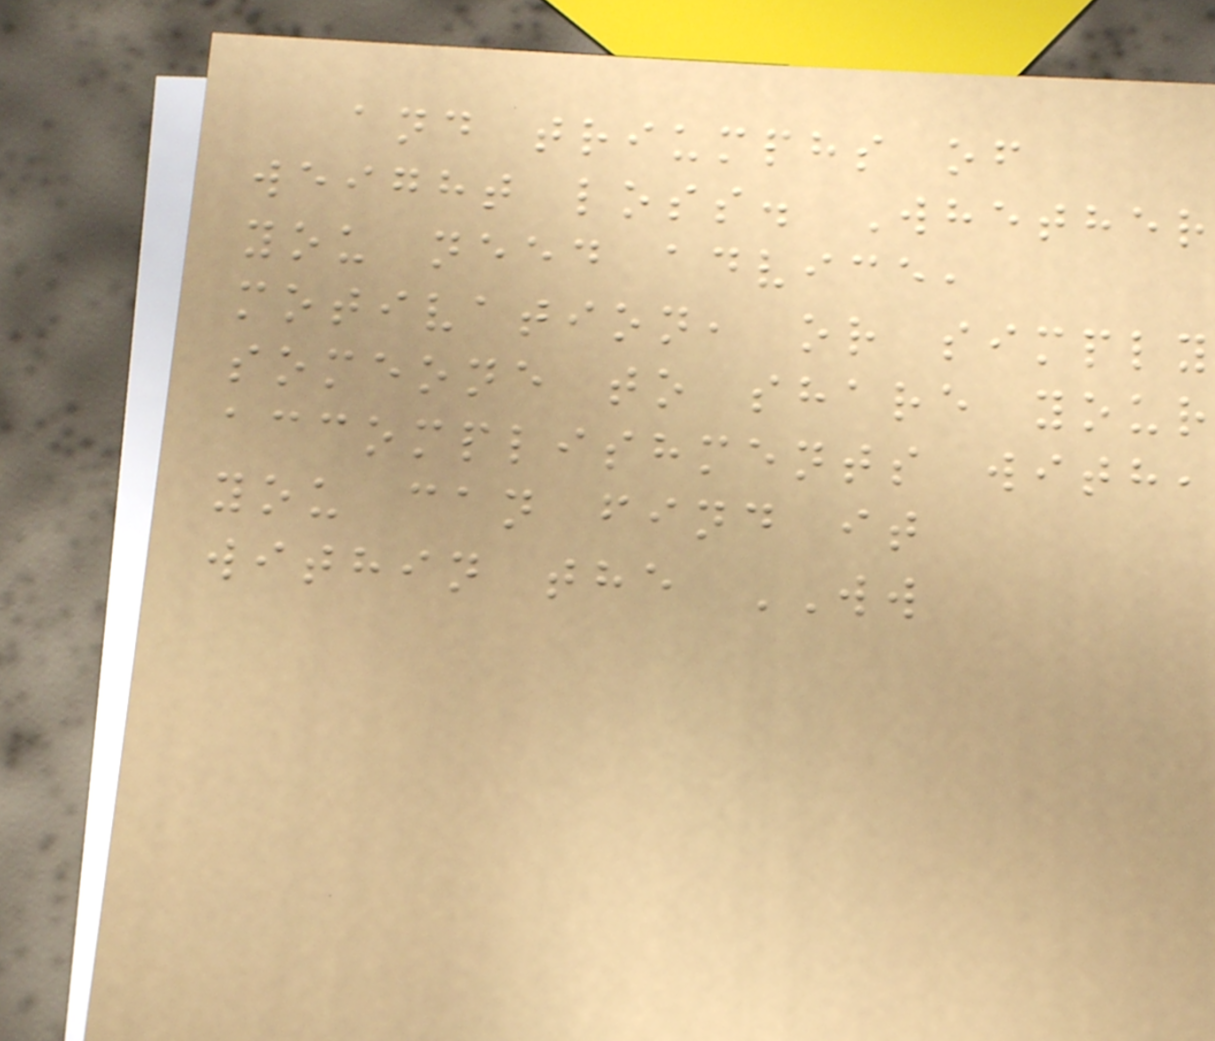and triumphs of
weight loss. Whether
you need advice,
motivation, or simply
someone to share your
accomplishments with,
you can find it
within the WW
